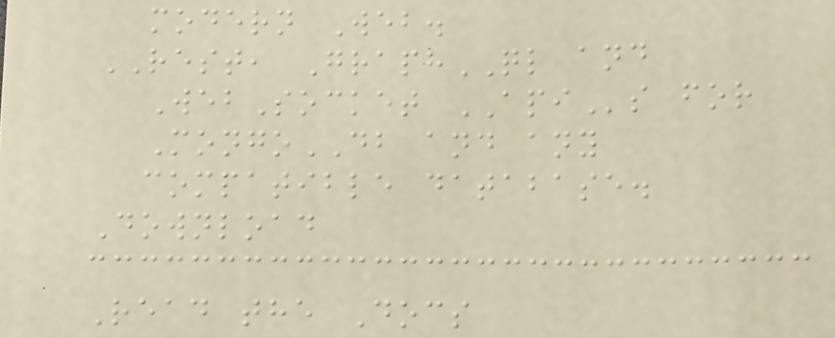modern Web.
REST, GraphQL and
WebSocket APIs for
MongoDB and any
compatible database.
Download
Read the Docs
